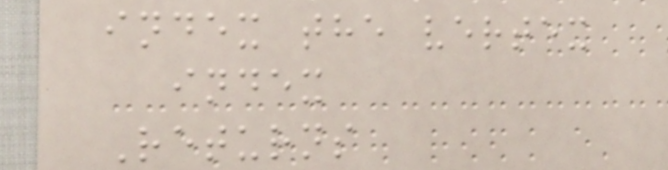index the vertex
index
Returns
